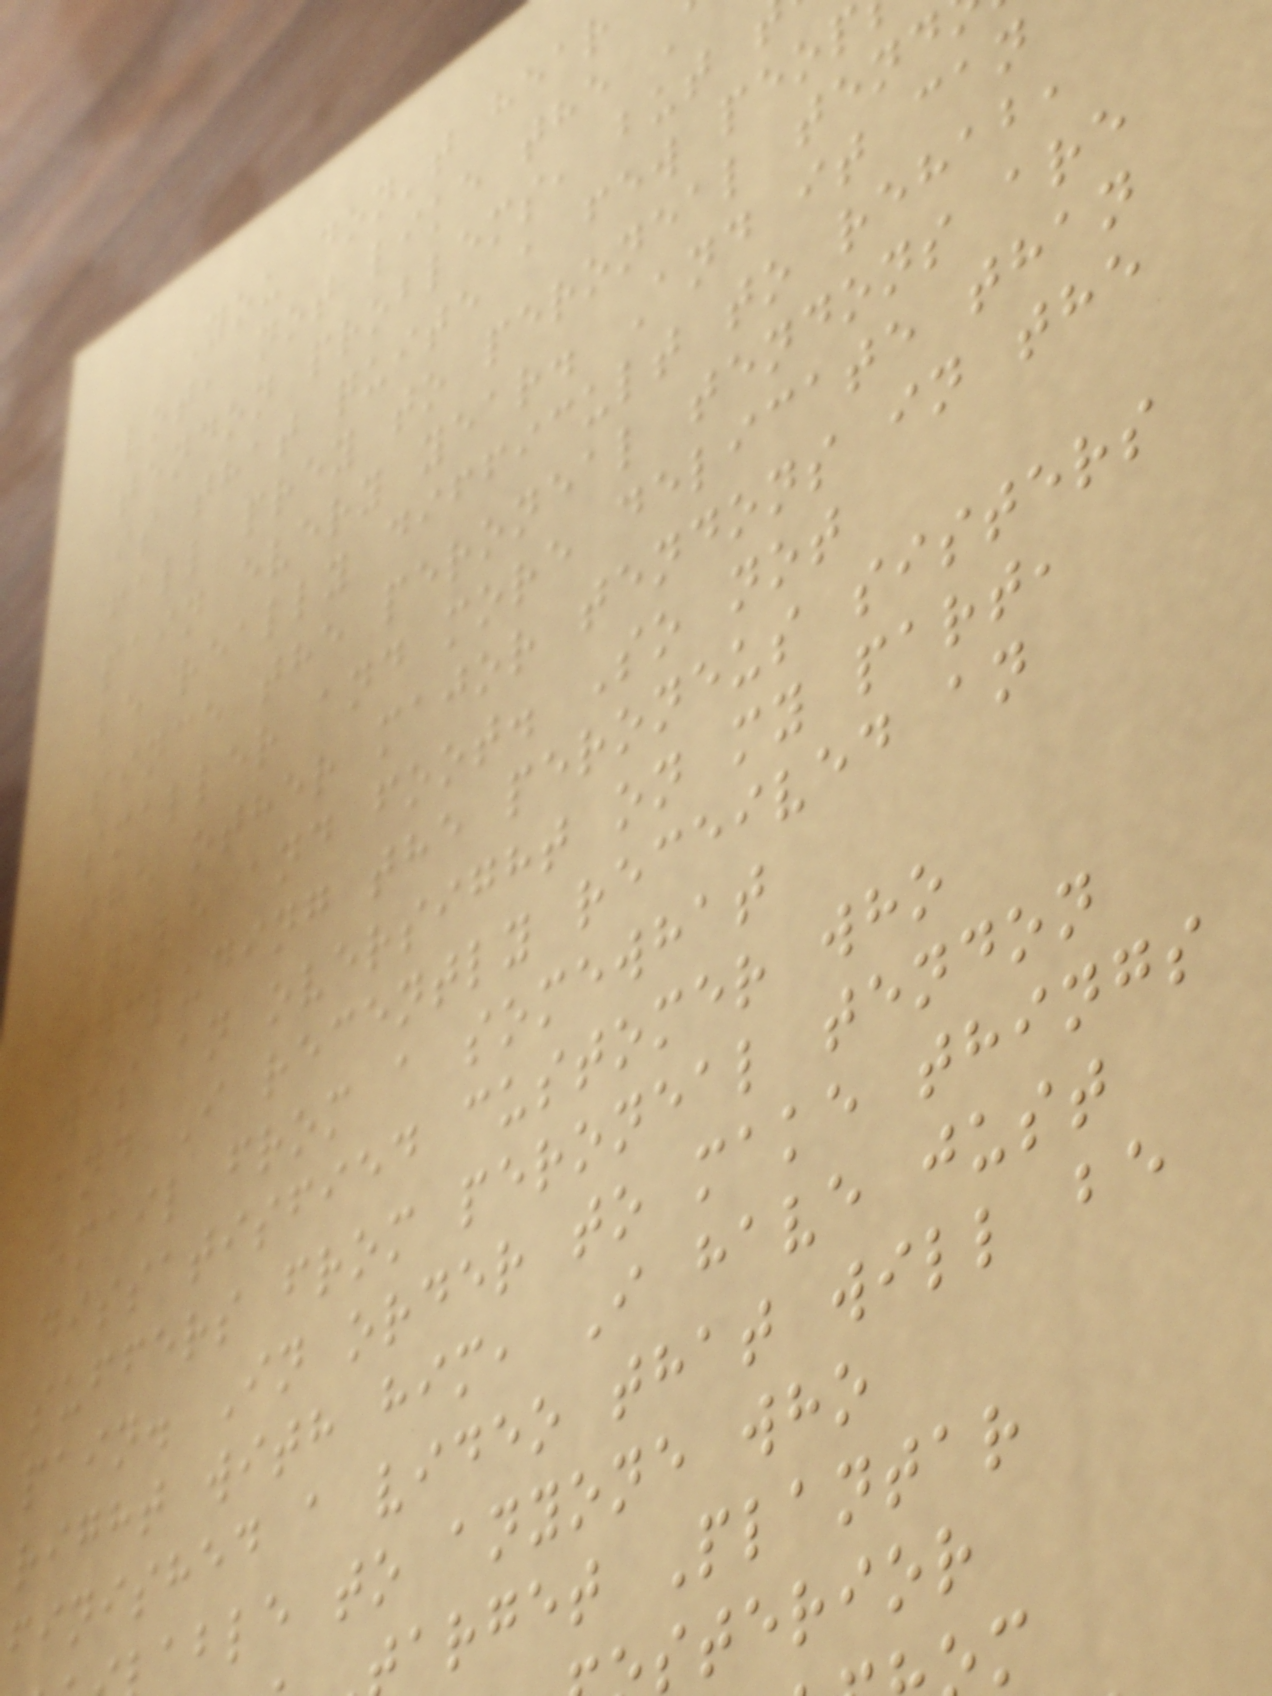You don't hear
lot, not like the
tendon problems, but
is that quite a few peop
fall prey to peroneal tend
pain every year. And it can
be really difficult to rehab,
since the peroneal tendons are
smaller and more delicate than
the other major tendons in the
ankle and foot. So not
including the peroneus sisters
was an oversight on my part,
and I recently received an
email from a somewhat
dissatisfied customer who
suffers from peroneal tendon
pain. In order to make things
right with him, I have just
finished a video that will be
able to anyone who
arget Plantar
sterior
